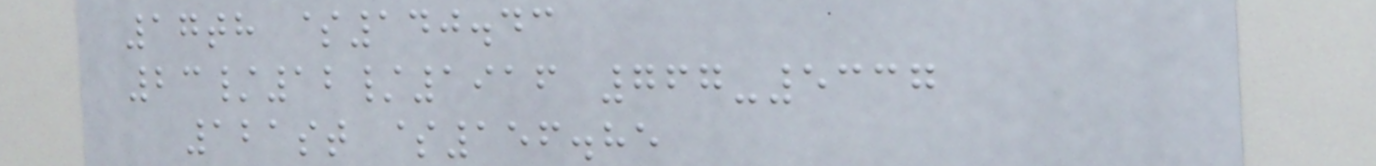17th $140.43
23/12/1916 767-5337
121st $156.85
